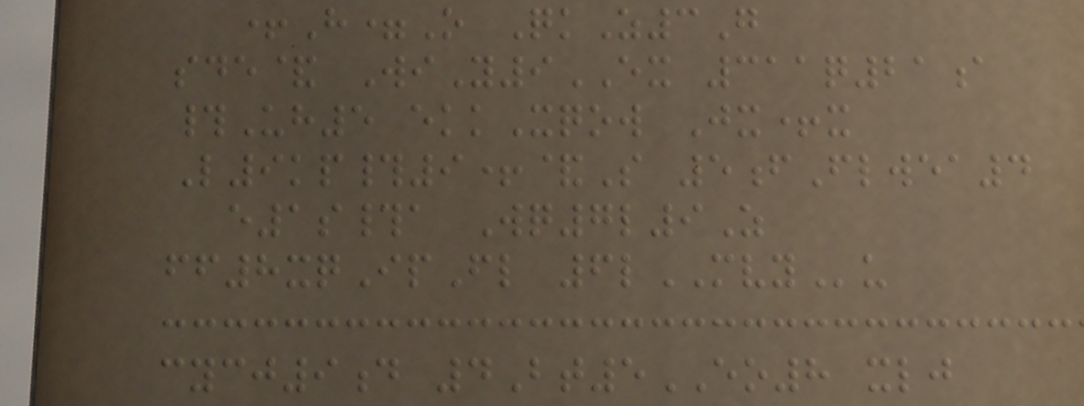+H=O QkZ3G
sde& WiY9EX 311q21a
#Uh5 ekkXqow Jx+x
L9kp#9+&S 5fFlwea4
e1s#a Wq7l9Z
ff8xqIpFl 6lMVYu
cycj9d 4Bt5EO8 xlj
